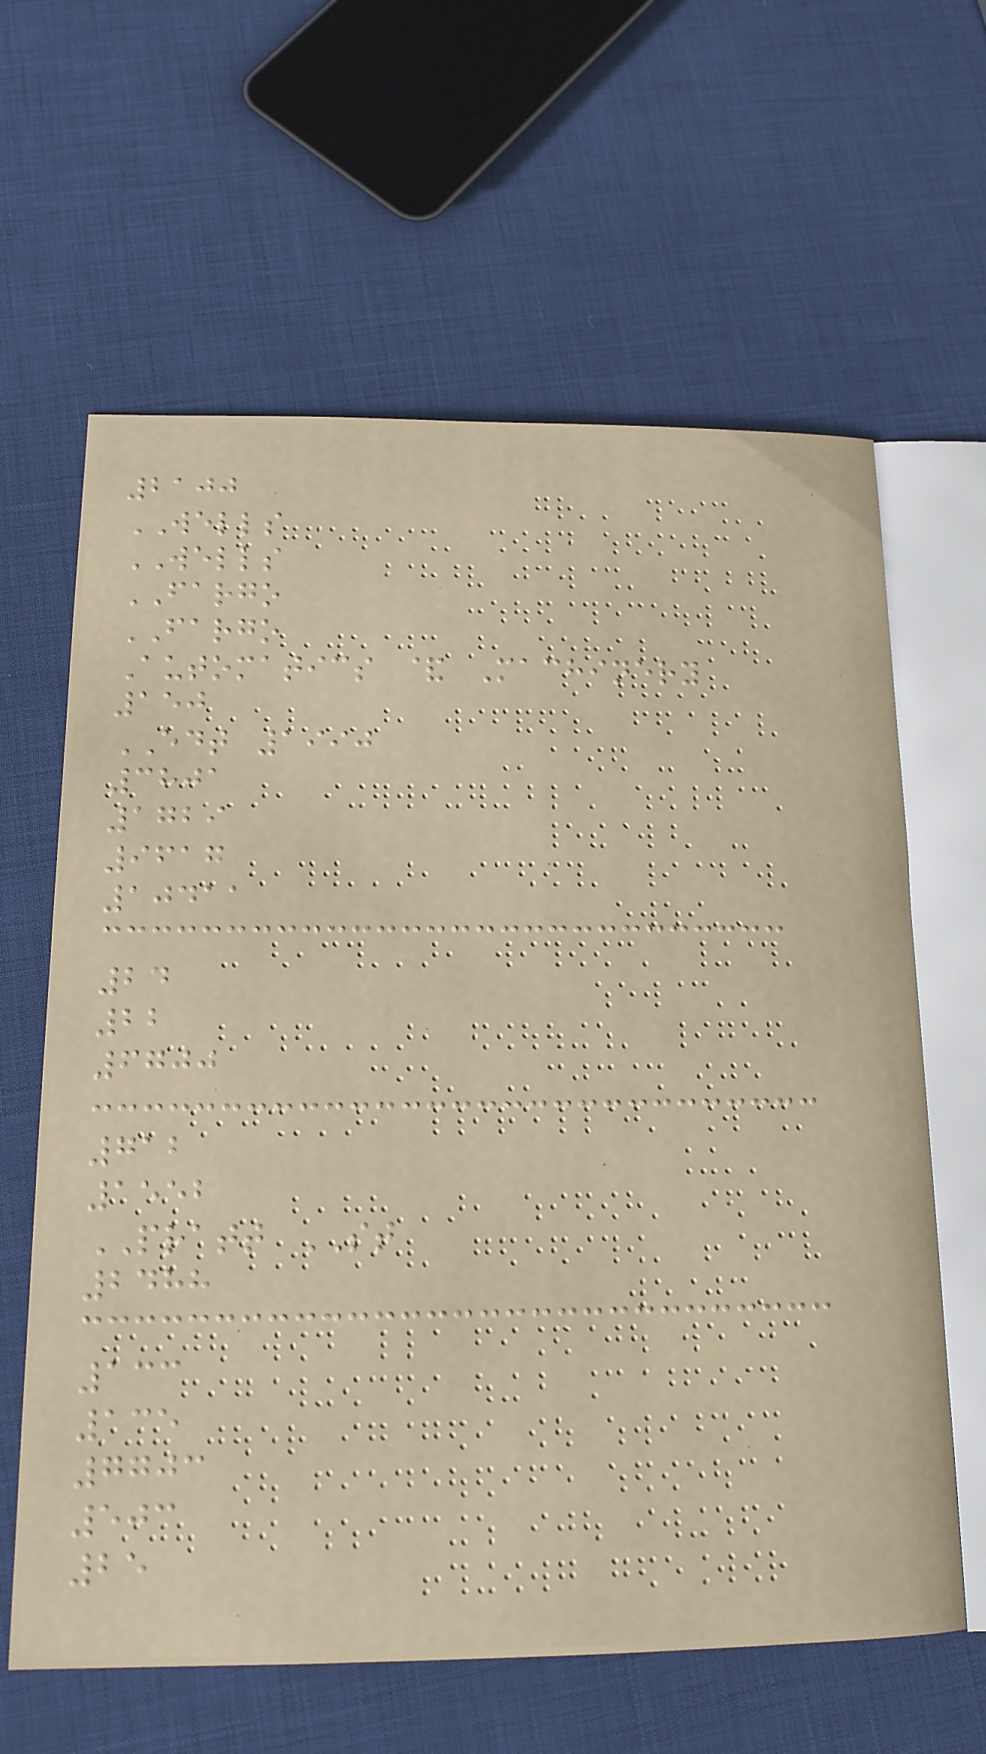2100
WELLS
WELLS
FARGO
FARGO
Automatics & Machinery
150
EDT 1990
3801
1729
9617
10411
24
22
6700
712
1552
PRATT ST
2488
133
135
7703
503
25
